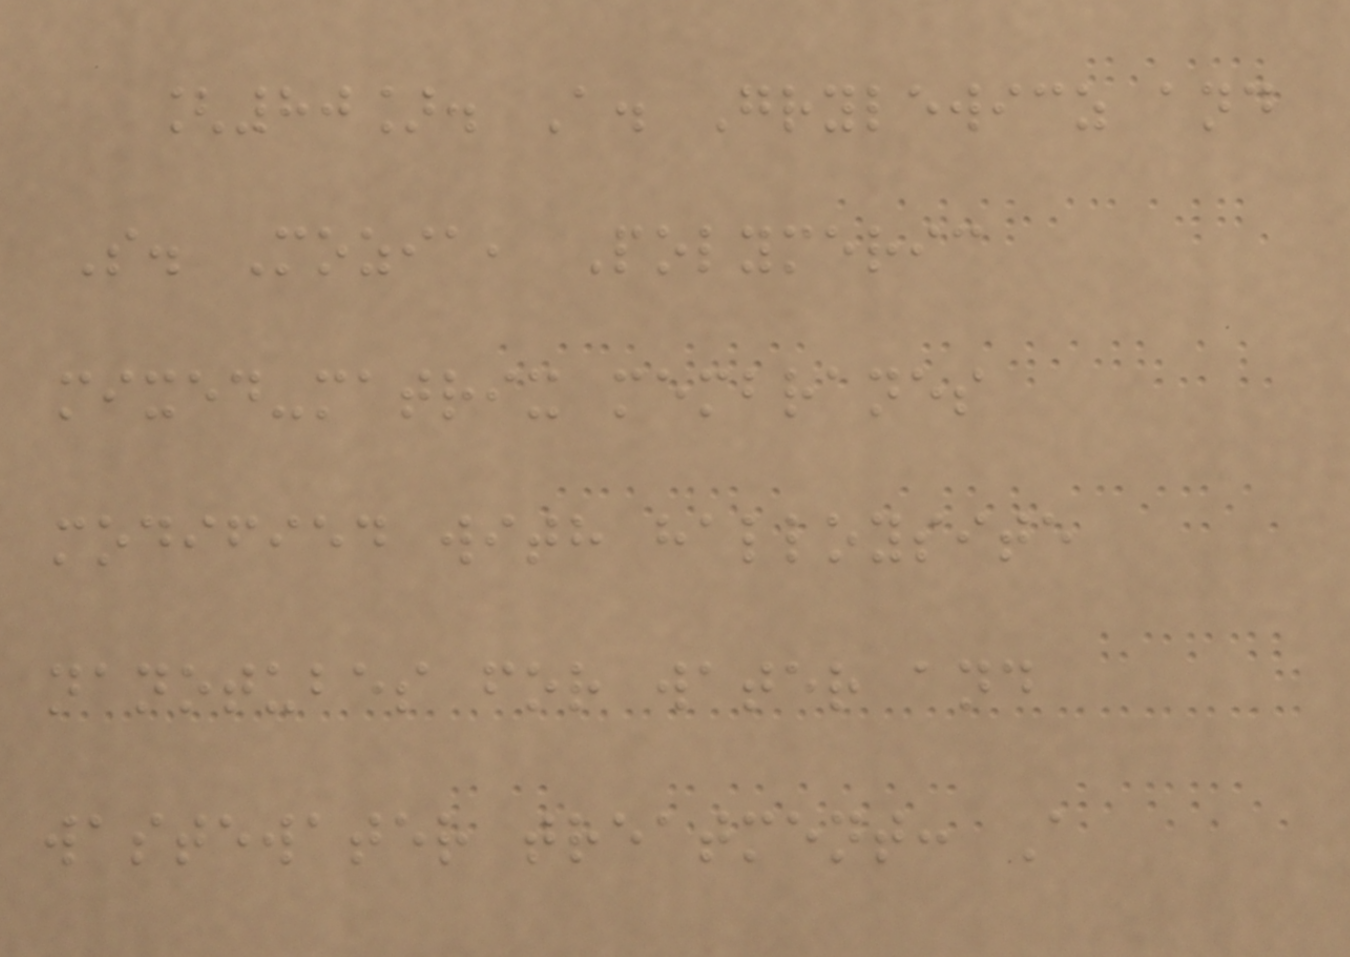[80]. A. Grylewicz and
S. Mozia, Polymeric
mixed-matrix membranes
modified with halloysite
nanotubes for water and
wastewater treatment: A
